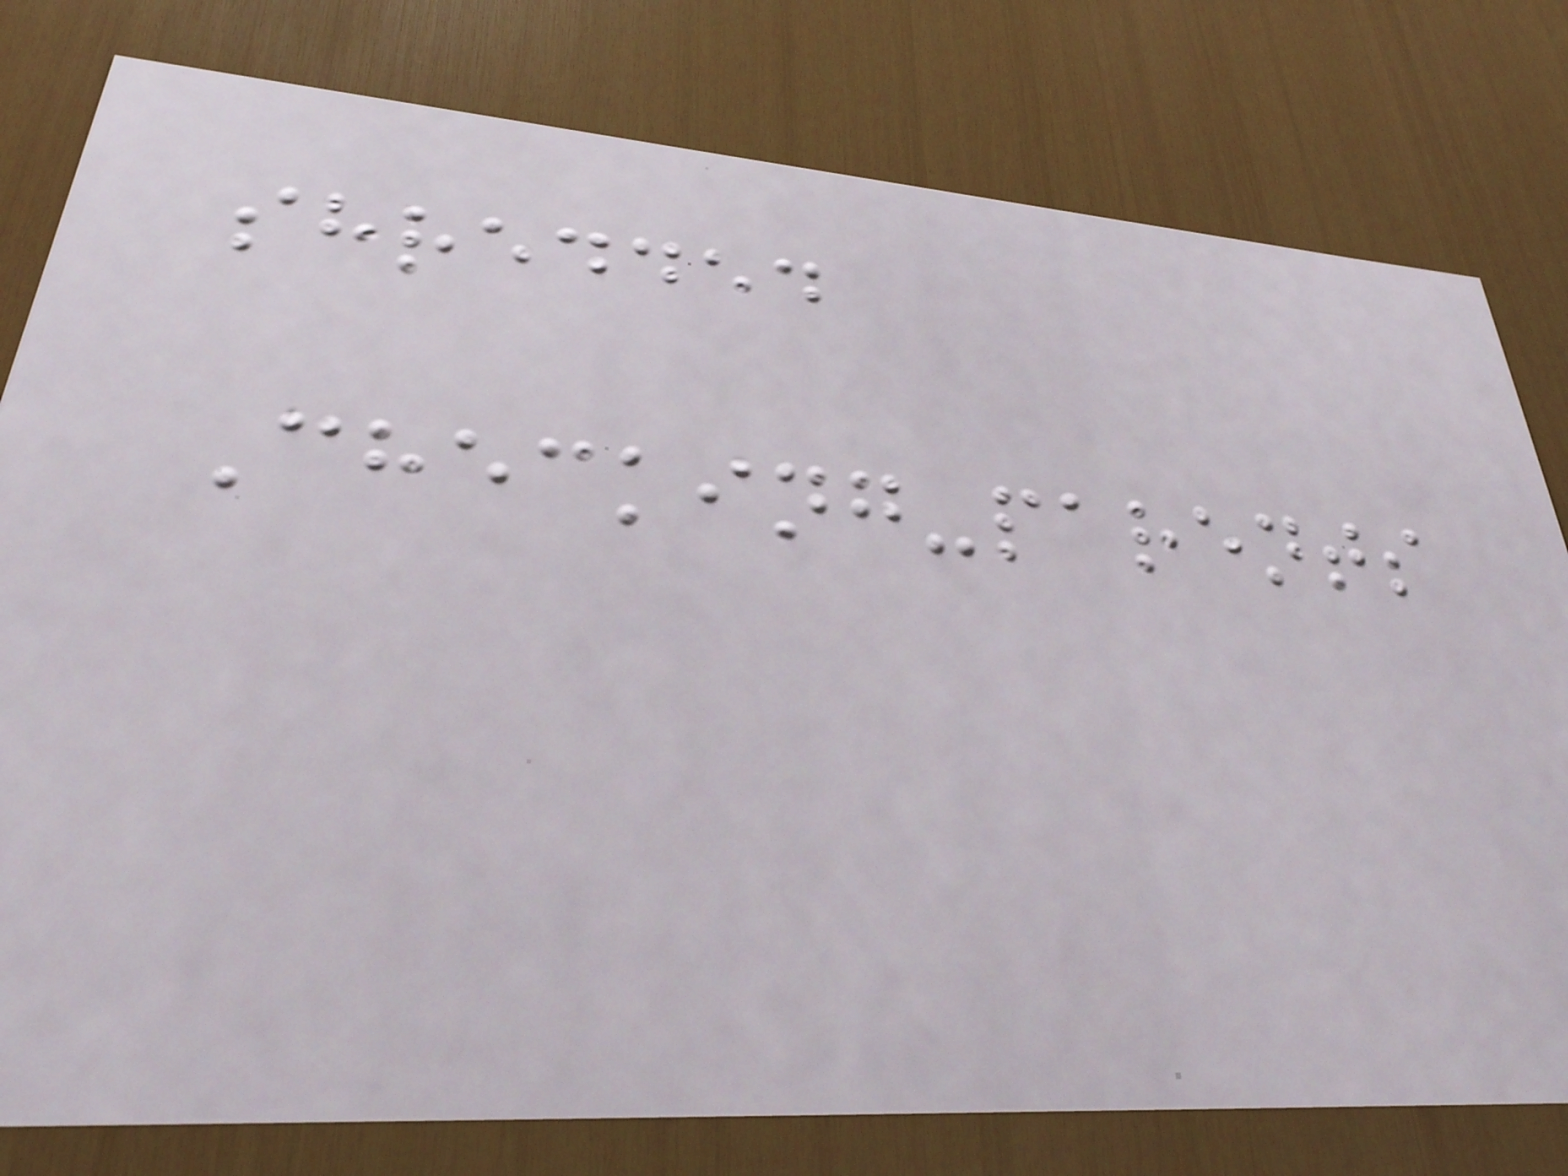shredded
Checking-parents
